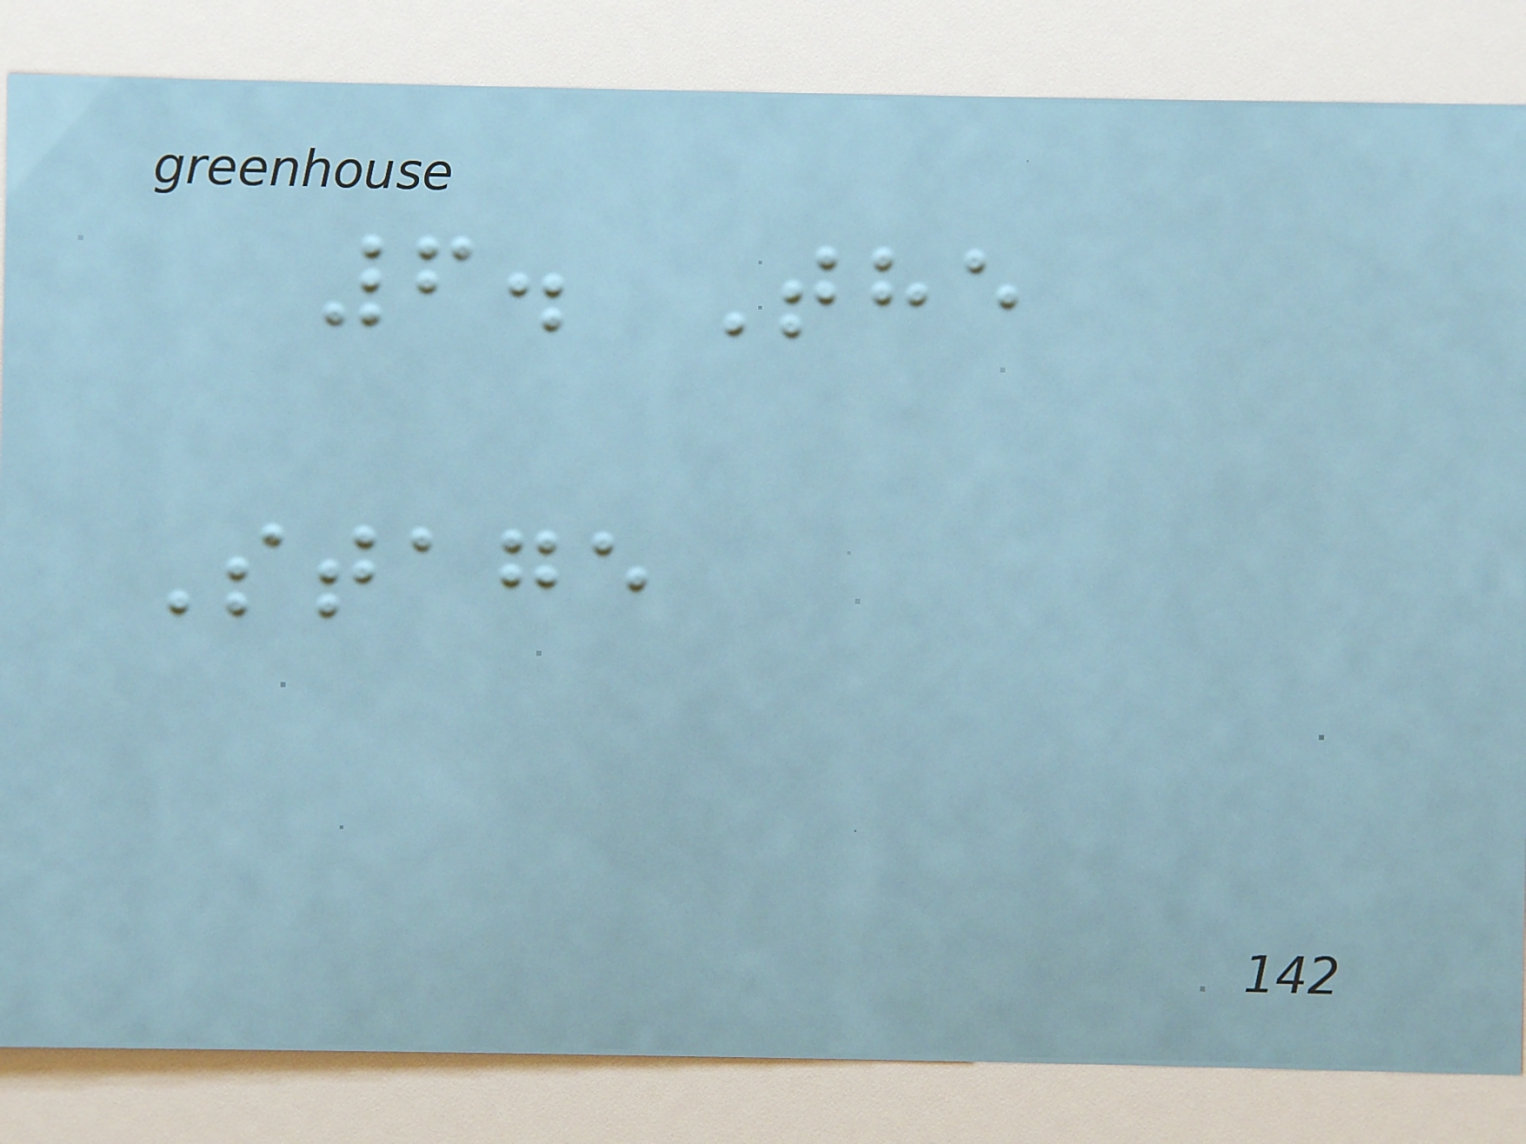6. The
Stage
